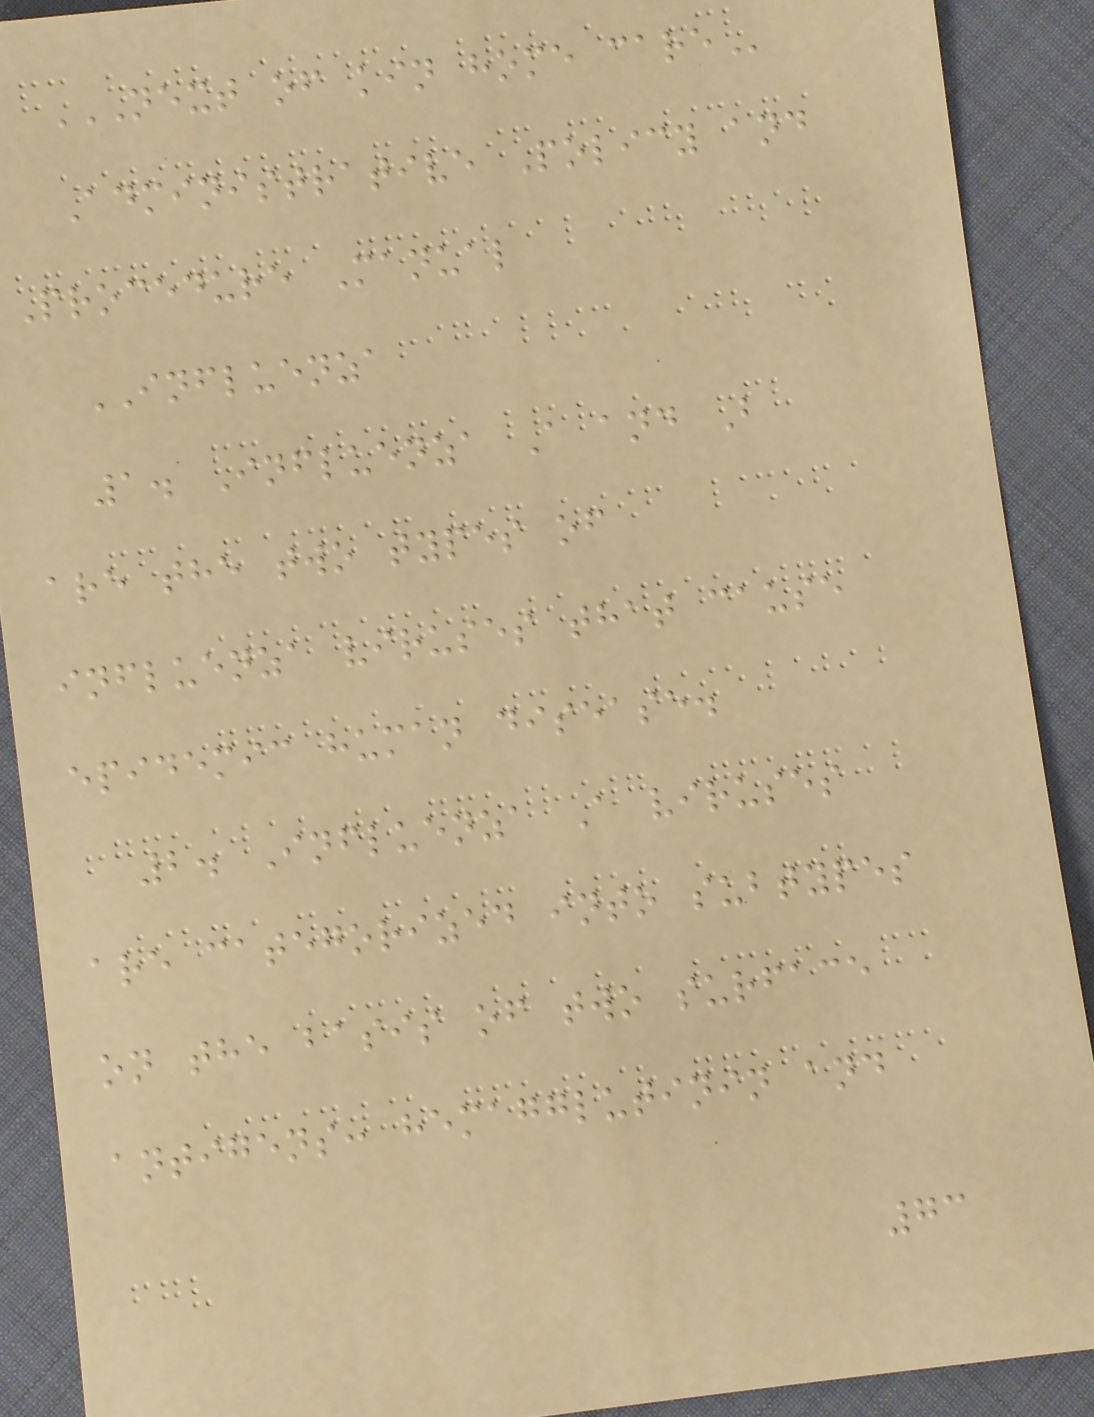NEXT OF KIN HOME CARE
Administrative Policy and
Procedure Manual
INFLUENZA
1. Influenza A and B
are the two types of
influenza viruses that cause
epidemic human disease.
2. Influenza A viruses
are categorized into subtypes
on the basis of two surface
antigens: hemagglutinin and
73
